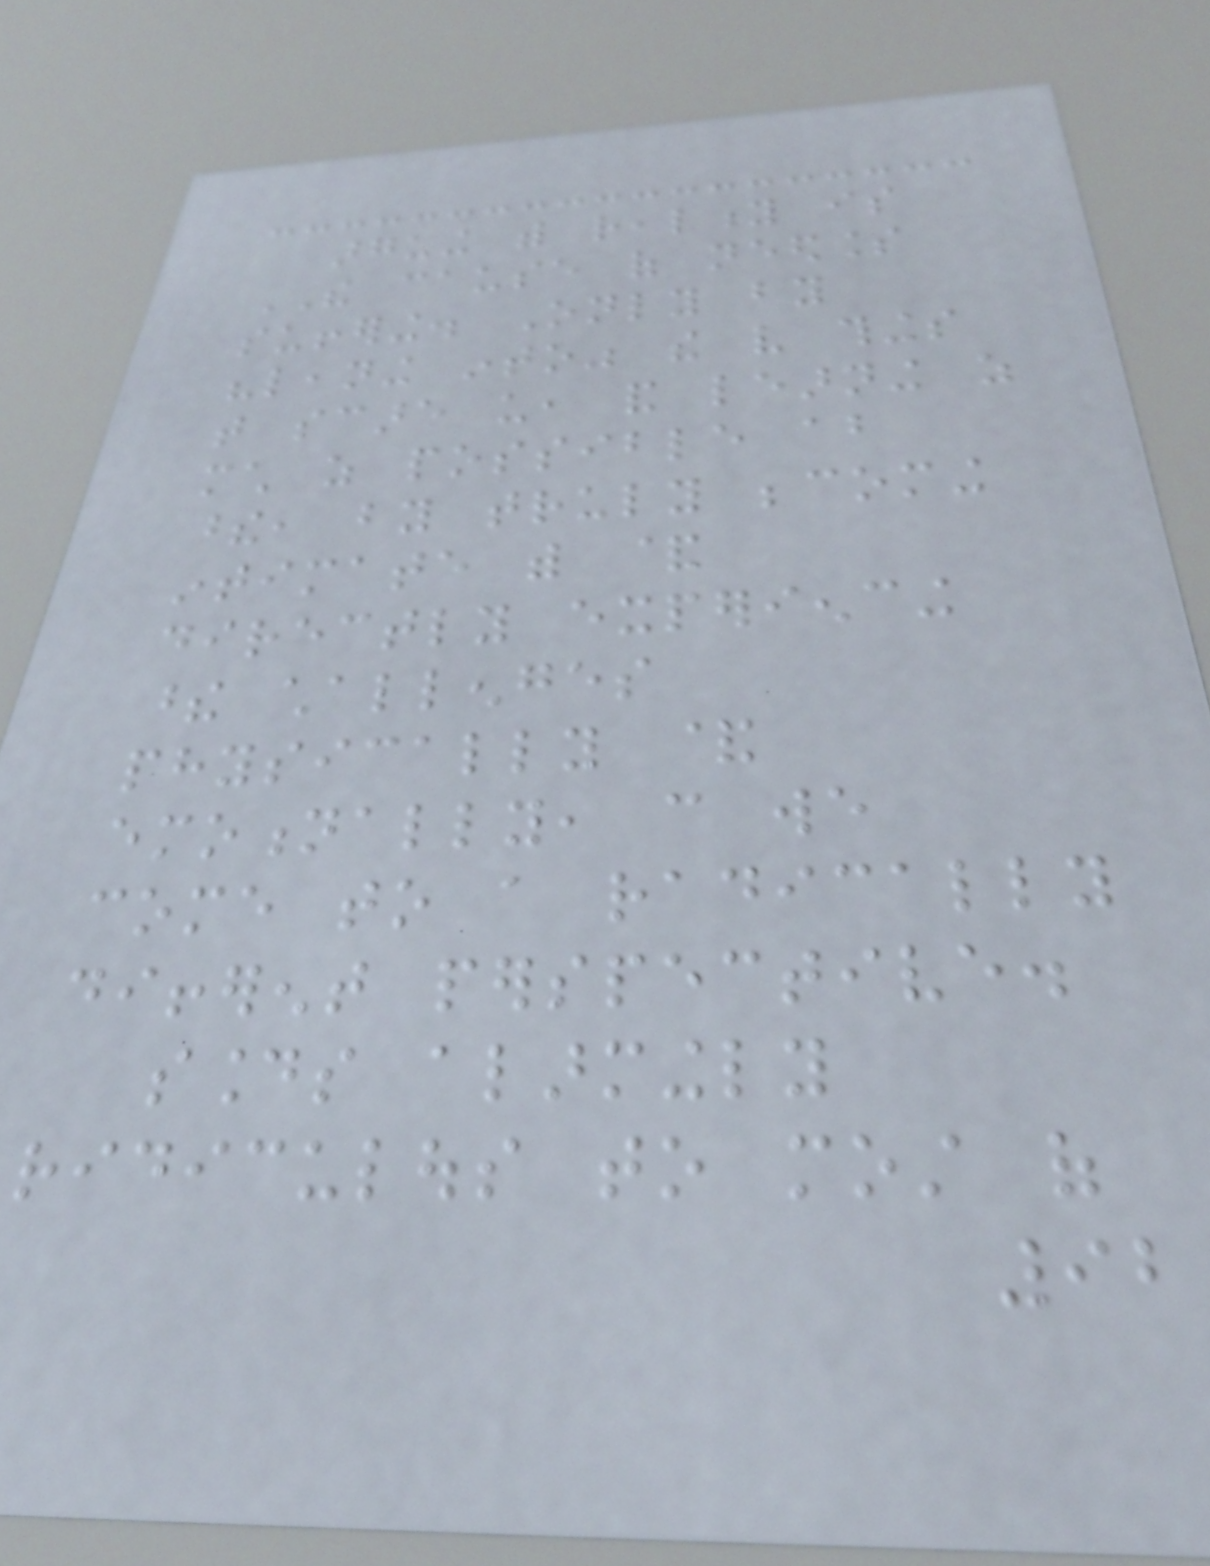arguing with reality is
THE cause of needless
suffering. Only by
"leaning into" the very things
that scare us, and learning as
much as possible about
these, by truly becoming
intimate with &
directly experiencing
these challenges
physically &
emotionally, can we
come to a radically
different perspective.
sounds alarmingly
ridiculous to most of
92
